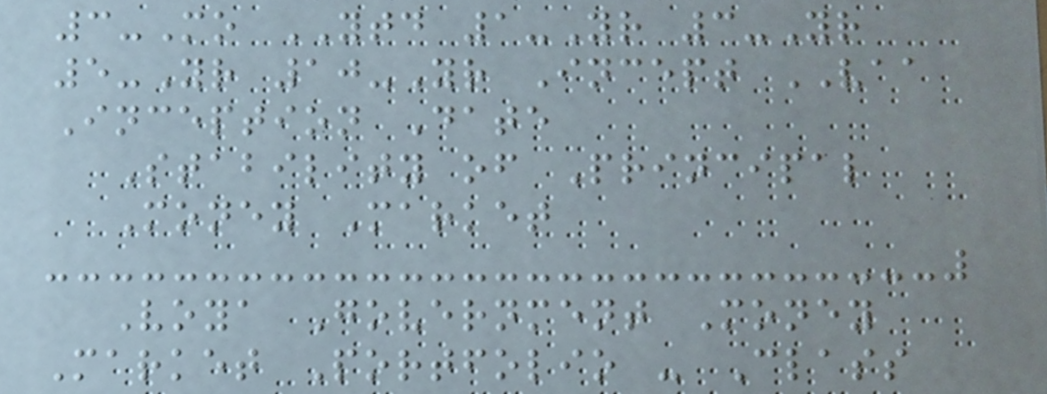3-Mo YTD 1-Yr 3-Yr
5-Yr 10-Yr Incept VAA
Inception Date
Stability of Principal
Money Market
Voya Government Money
Market Portfolio - Class
